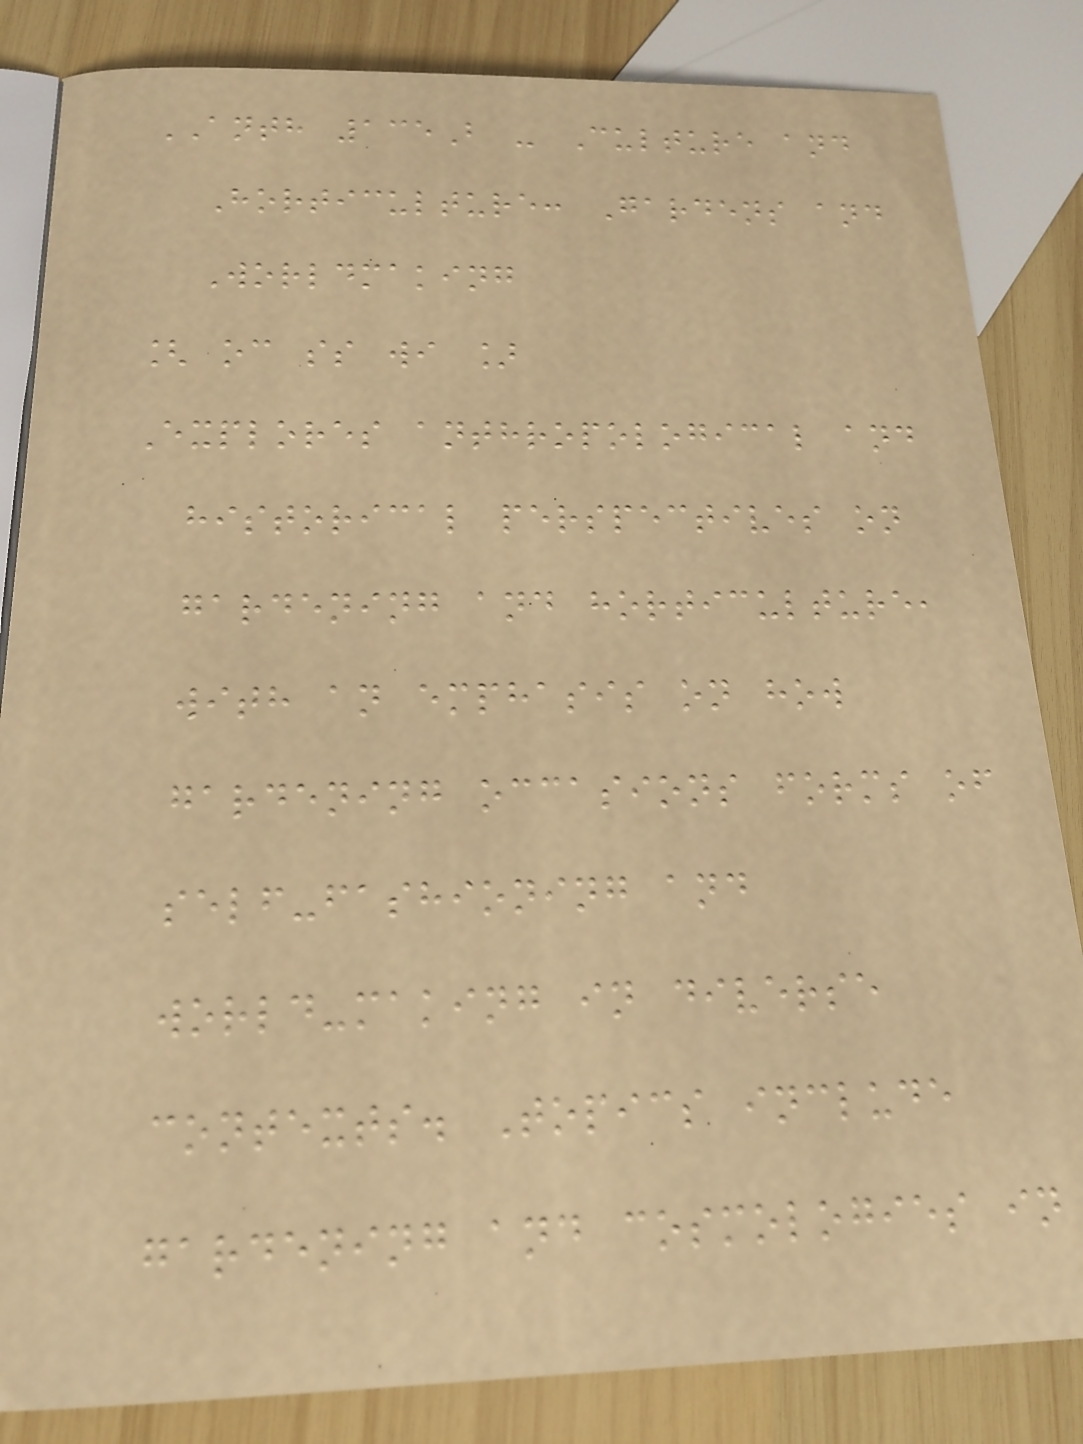ANTH 135B - Culture and
Horticulture: Gardens and
Worldmaking
[ oc ss wi ]
Explores anthropological and
historical perspectives on
gardening and horticulture,
with an emphasis on how
gardening occasions forms of
self-fashioning and
world-making in diverse
contexts. Topics include
gardening and cosmologies in
